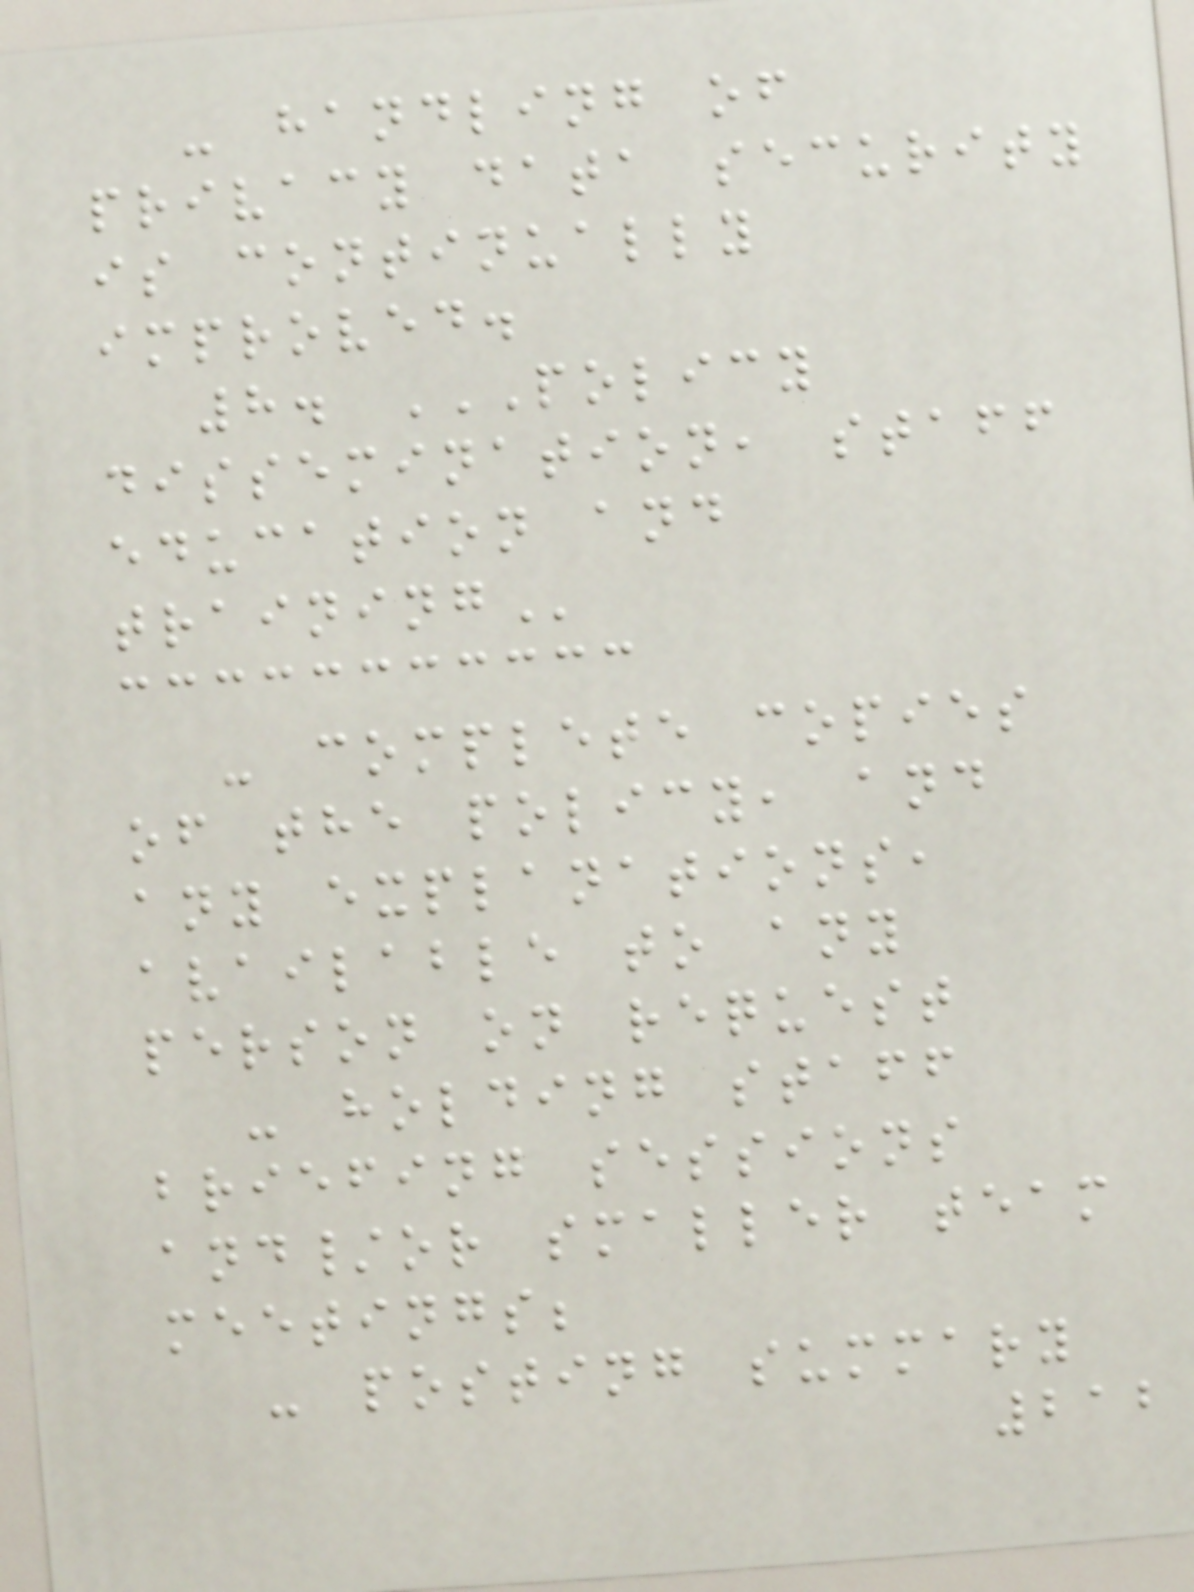- handling of
privacy data security
is continually
improved.
8. POLICY
DISSEMINATION, STAFF
EDUCATION AND
TRAINING
- complete copies
of the policy, and
any explanations,
available to any
person on request
- holding staff
briefing sessions
and/or smaller team
meetings;
- posting summary
212
